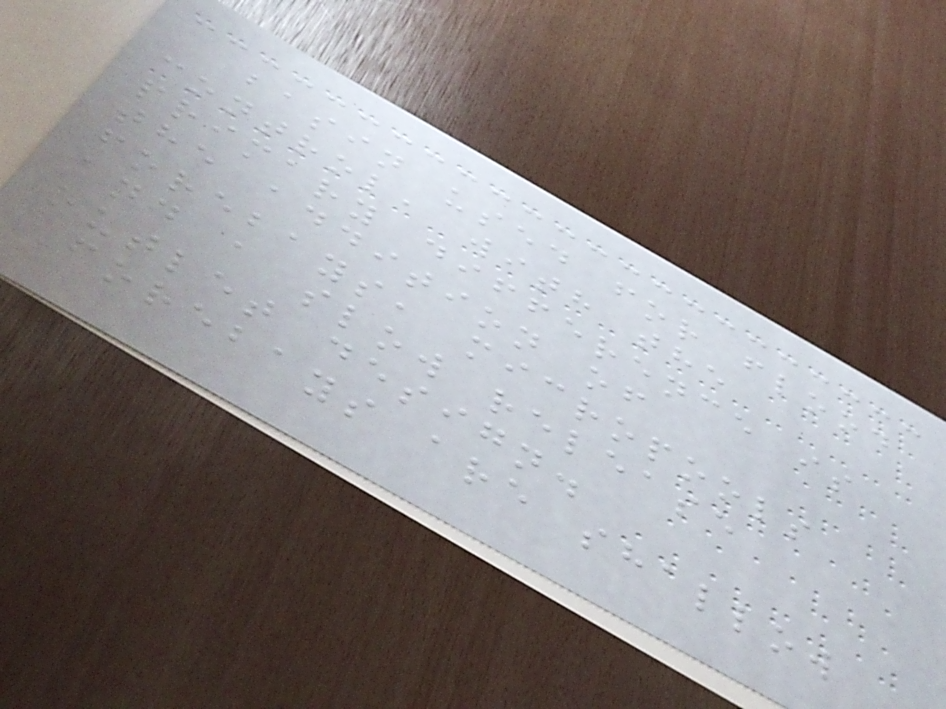basin used for flood
control, with the
primary difference is
the addition of
forebays, micropools
and a slow release
outlet design.
Forebays are shallow
